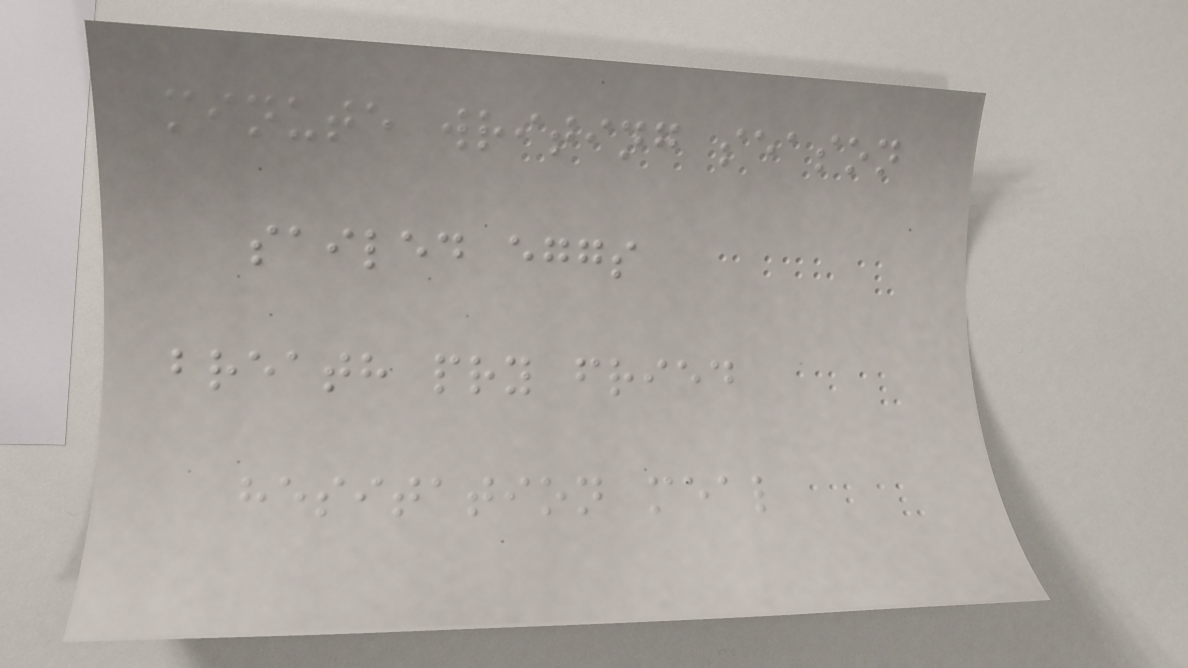minute writing season
sailed eggs
breath pry fried
hesitation meal
